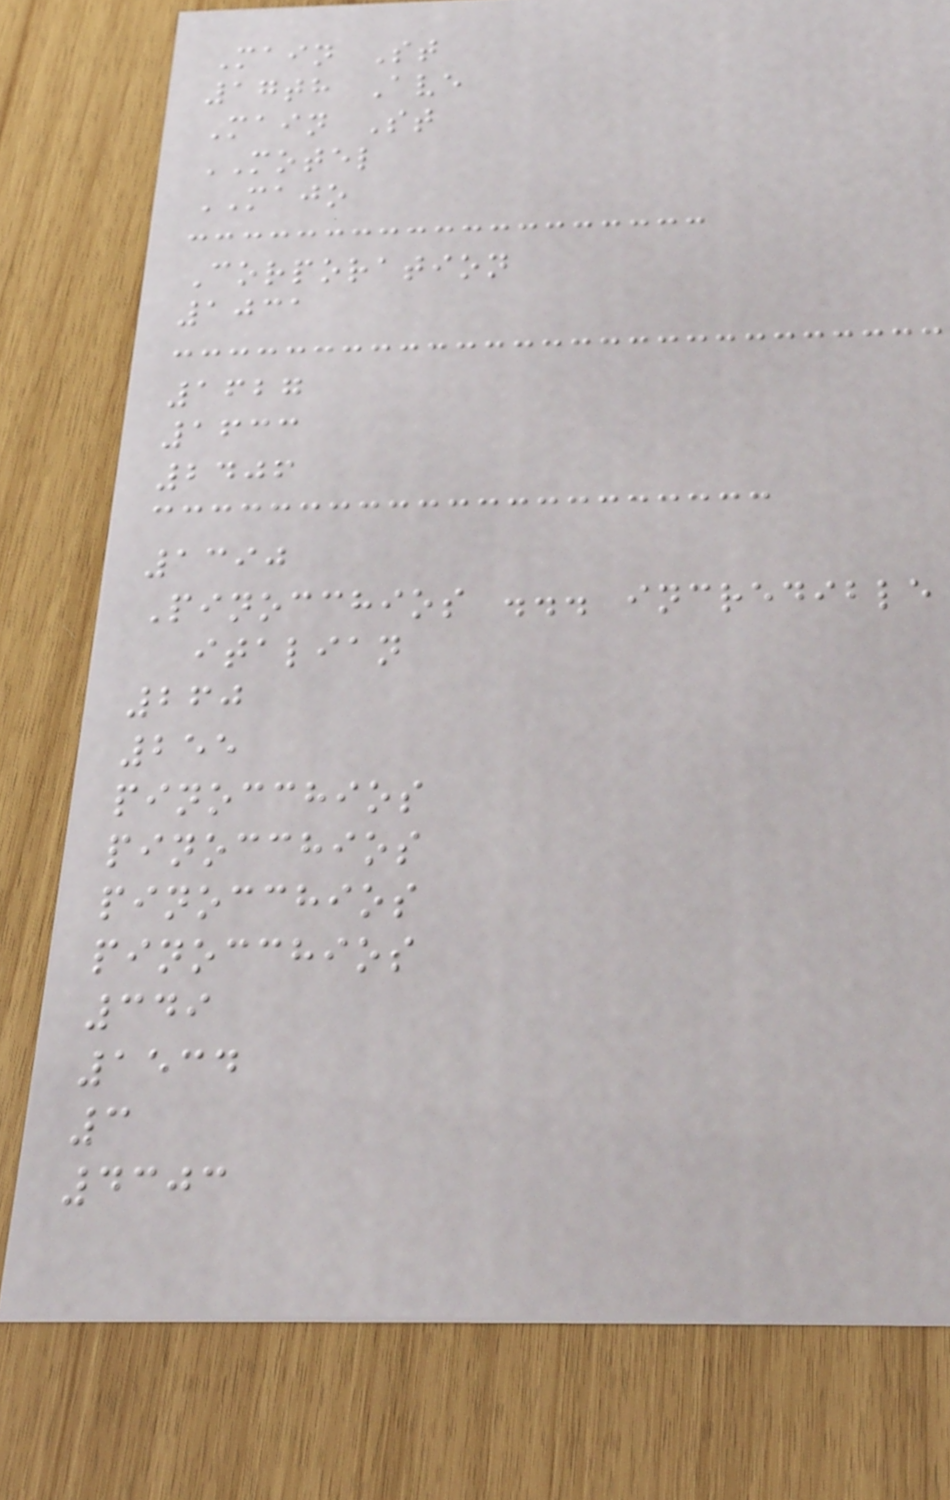Main St
17th Ave
Main St
MOTEL
MAJO
Corporation
1031
1627
1633
2406
1390
Pinocchios ... incredible
italian
260
255
pinocchios
pinocchios
pinocchios
pinocchios
349
1534
3
4303
